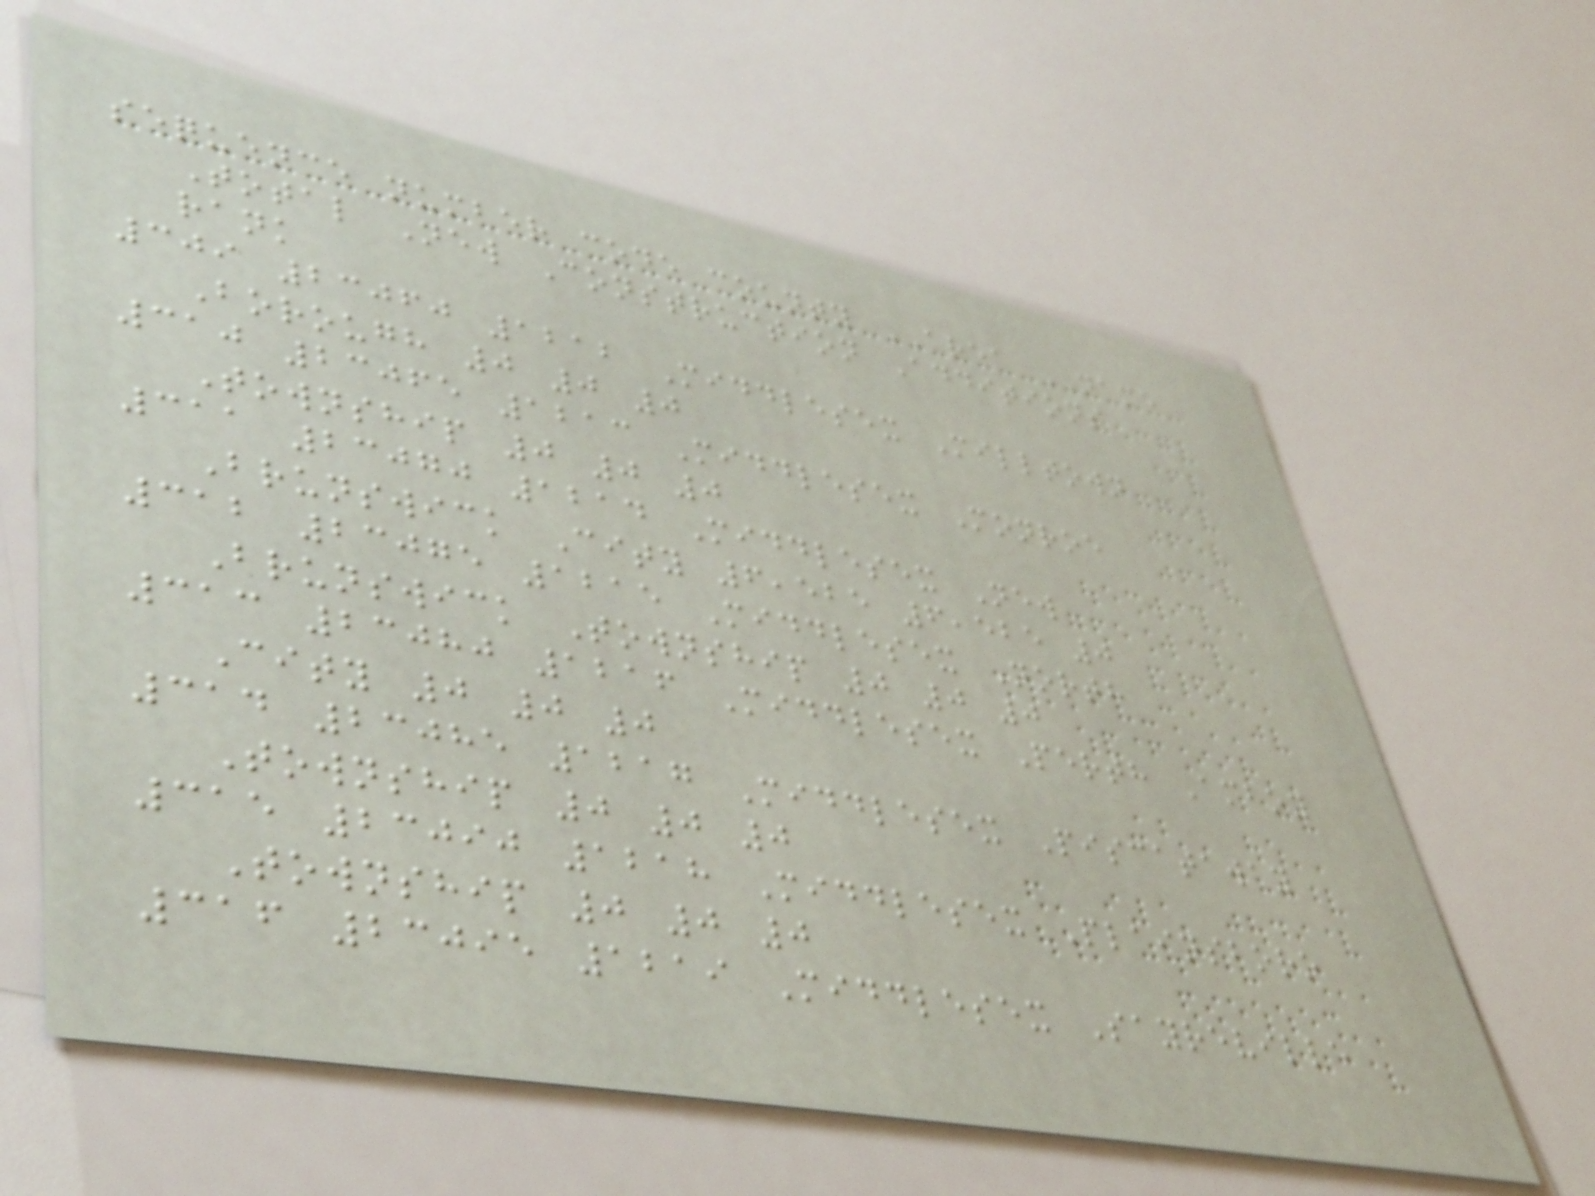sequence number code county AREA NAME
Total New Construction Additions
rank
309 23060 1212 Middlesex Milltown
Borough 0 0 0
310 23065 1213 Middlesex Monroe
Township 0 0 0
311 23070 1214 Middlesex New
Brunswick City 6,525 6,525 0
312 23075 1215 Middlesex North
Brunswick Township 0 0 0
313 23080 1216 Middlesex Perth Amboy
City 0 0 0
314 23085 1217 Middlesex Piscataway
Township 0 0 0
315 23090 1218 Middlesex Plainsboro
Township 0 0 0
316 23095 1219 Middlesex Sayreville
